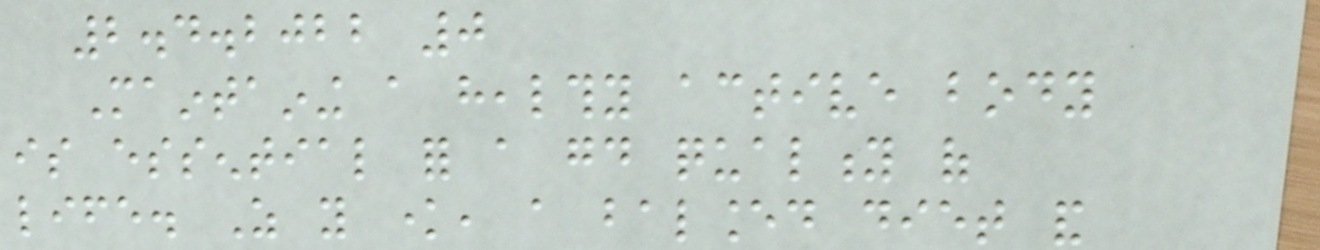2.4.2022 0
Maintaining a healthy active body
is essential for a good quality of
life. As you know, a balanced diet and
